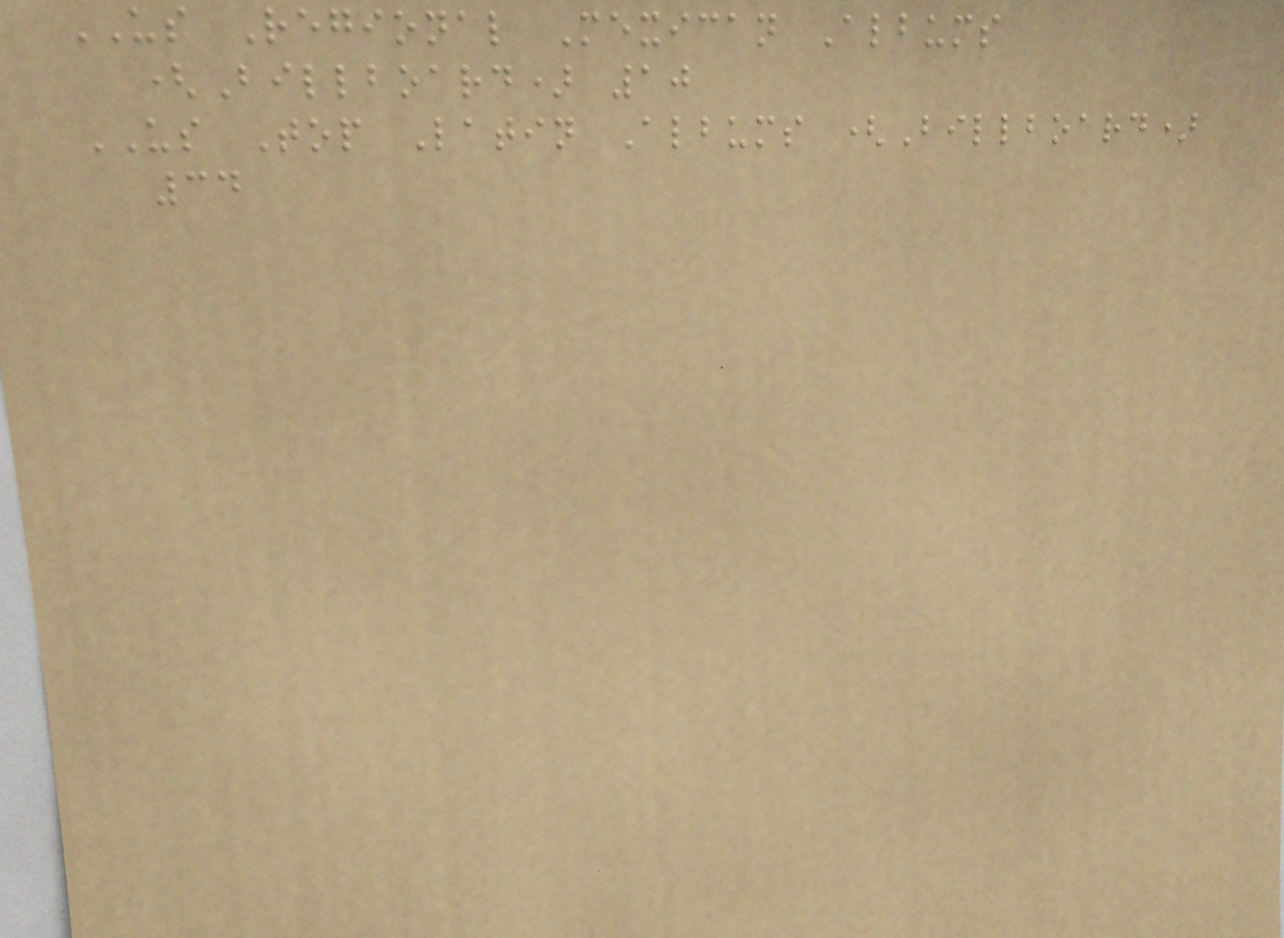US Regional Mexican Albums
(Billboard) 10
US Top Latin Albums (Billboard)
34
